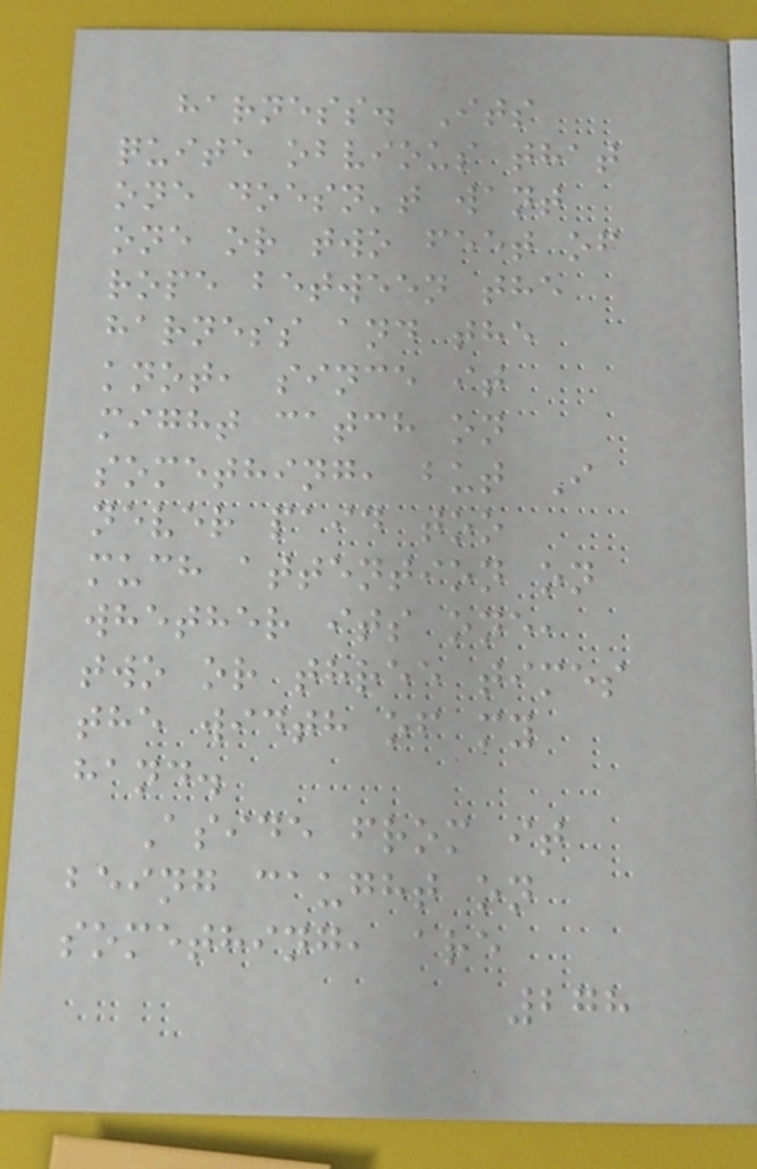harness. Its
quite obvious that
one doesn't want
one or two feet of
rope between the
harness and the
knot, since it
might catch on
something, but I
never paid too
much attention on
whether its one,
two or three times
the width of my
hand.
Aside from it
being caught on
something, are
278
